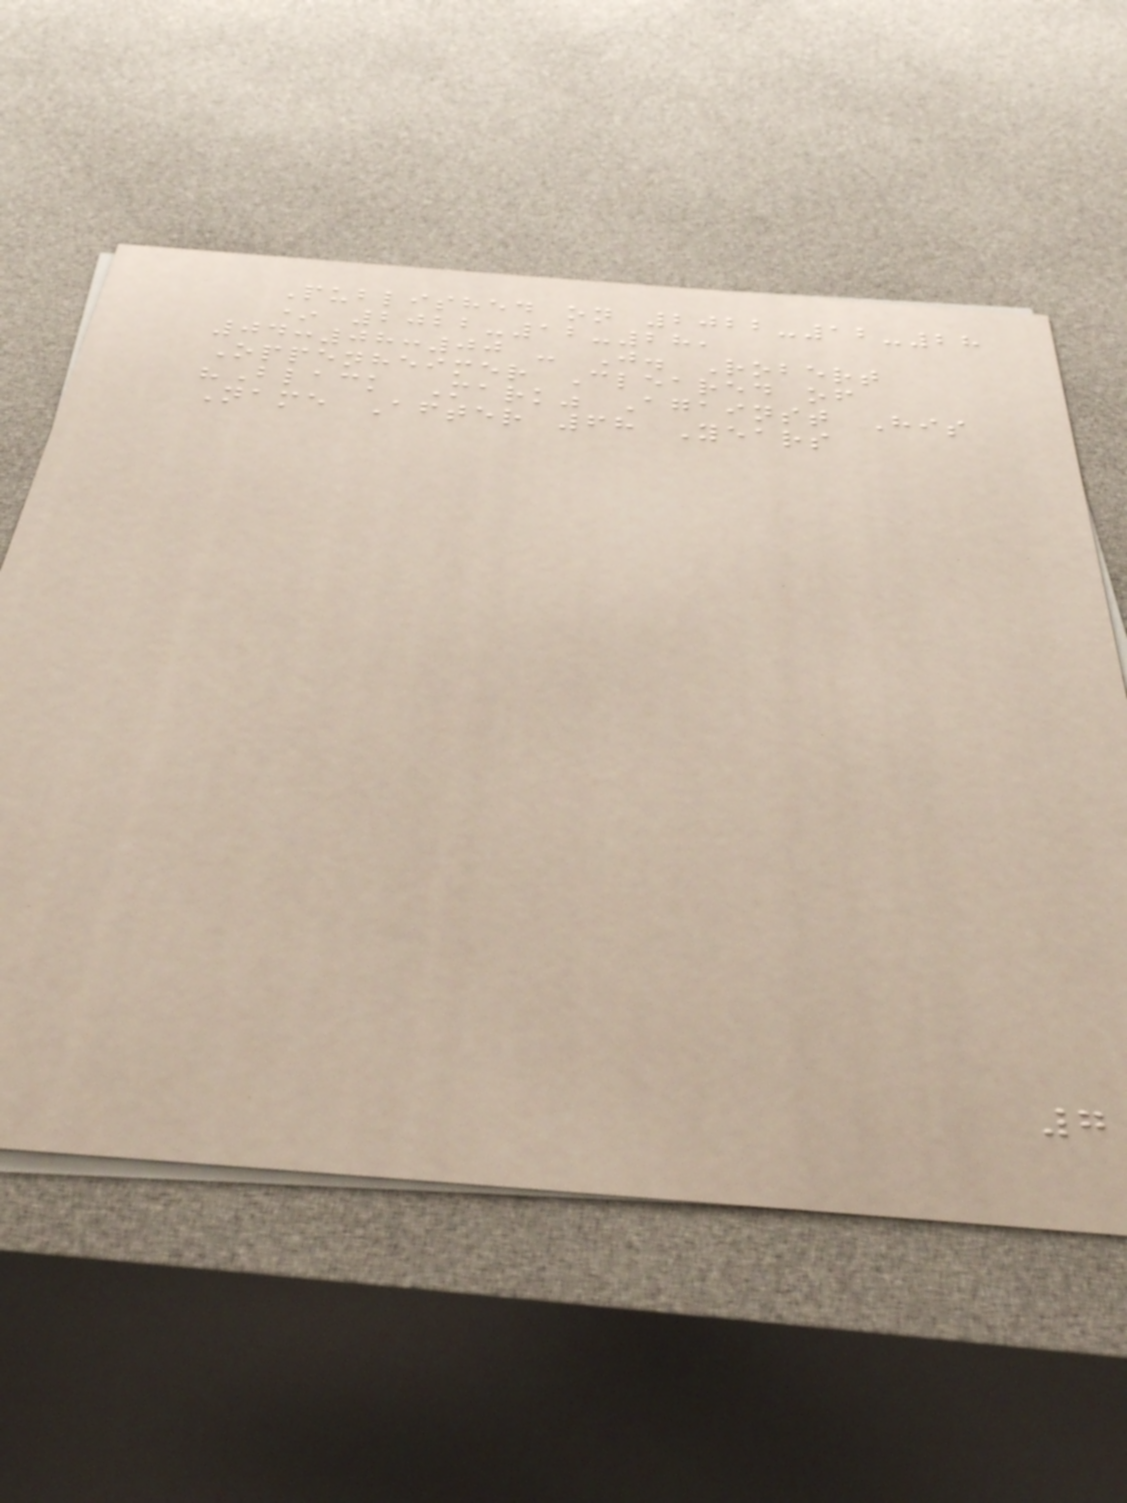Published on 2022-12-28
* 2022-12-28,
04:08:00 - J. Robert
Oppenheimer Cleared of
"Black Mark" Against His
Name After 68 Years
7
